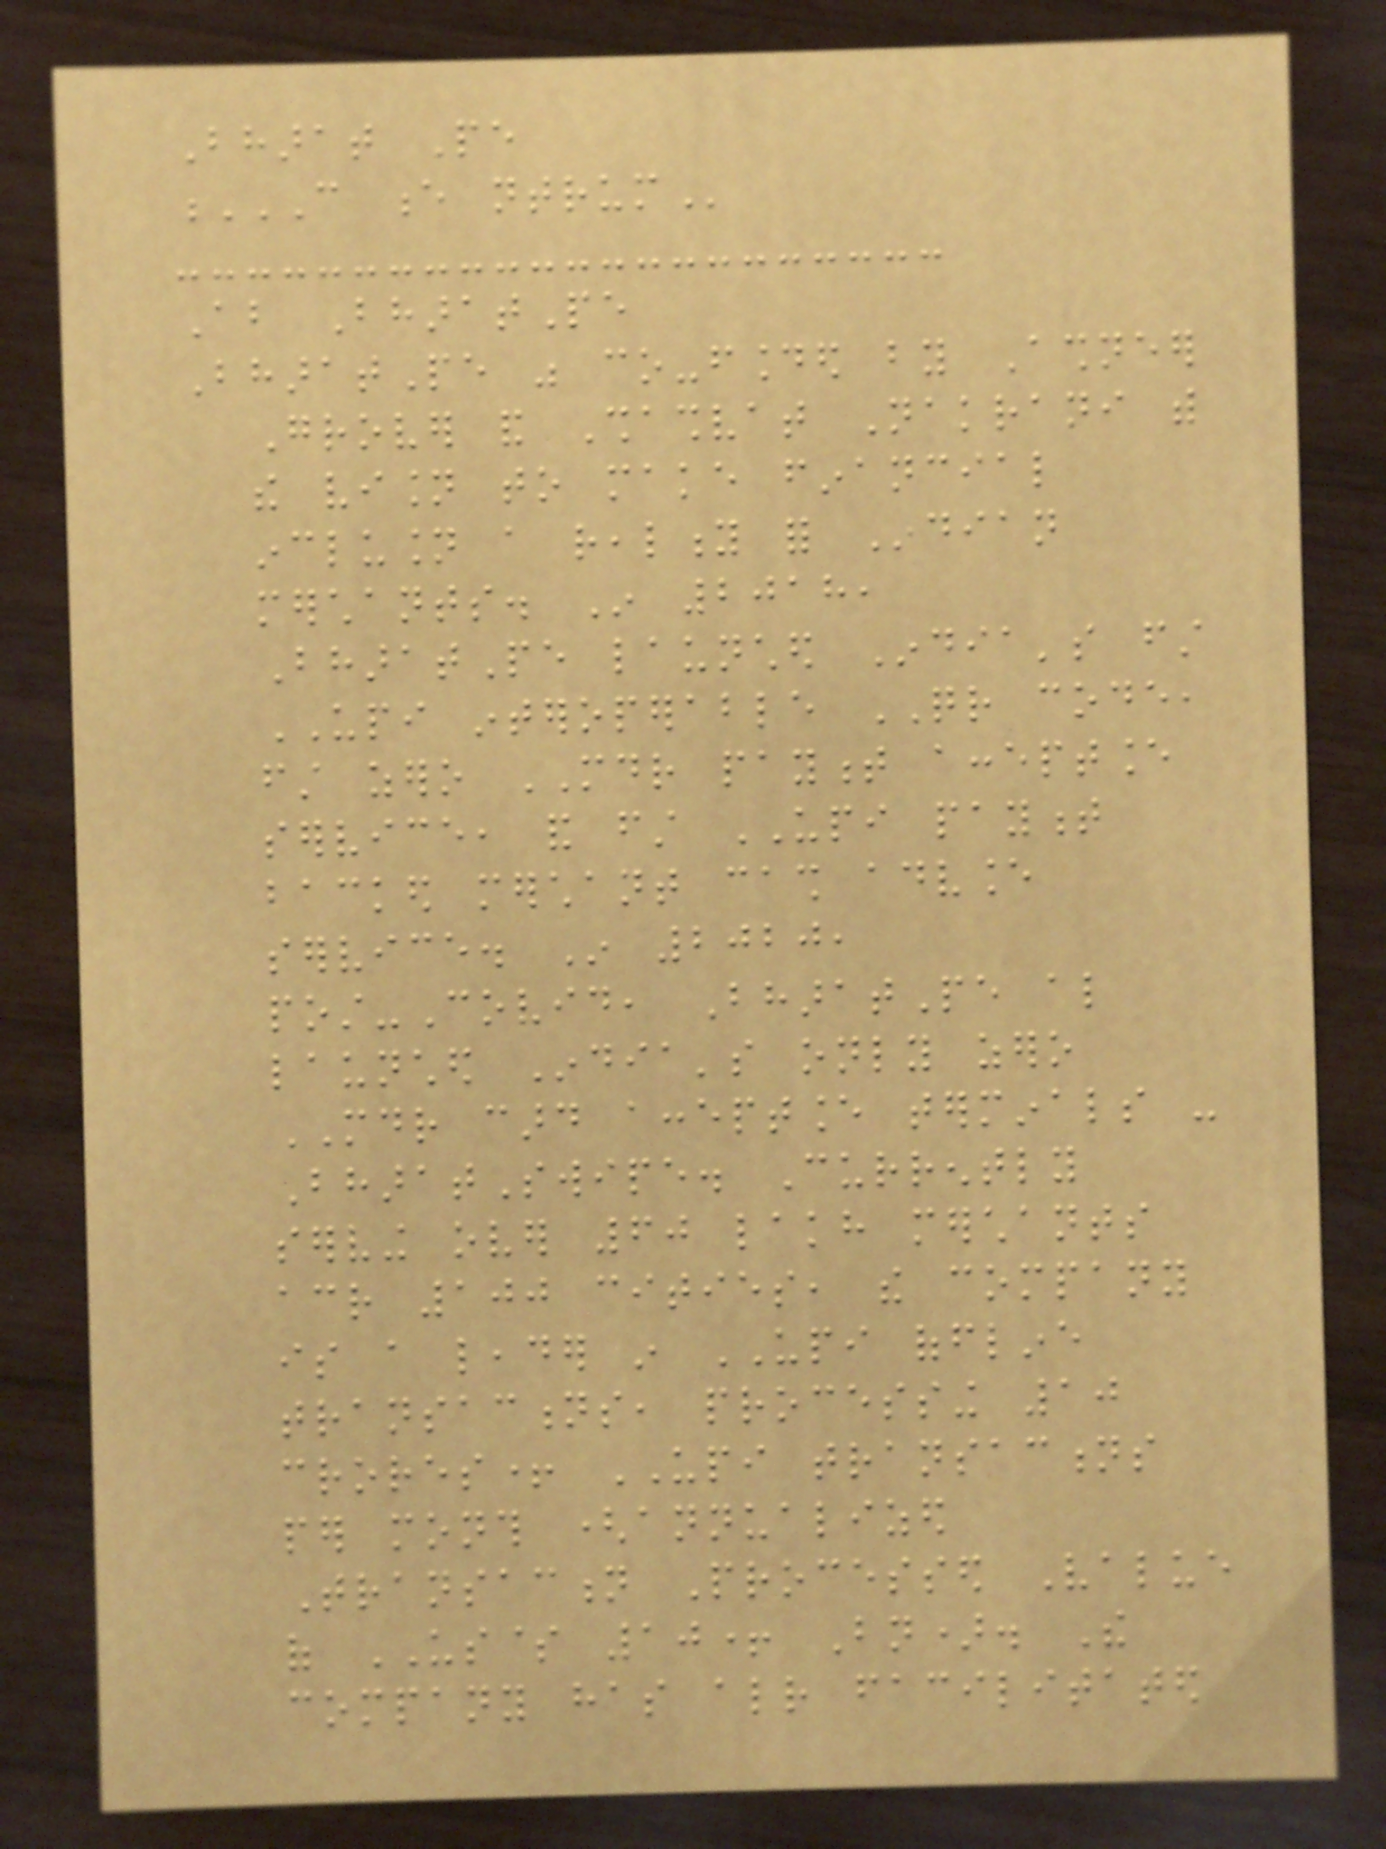Bharat Pe
C E NTRUM
About BharatPe
BharatPe was co-founded by Ashneer
Grover and Shashvat Nakrani with
the vision to make financial
inclusion a reality for Indian
merchants. In 2018,
BharatPe launched India's first
UPI interoperable QR code,
first zero MDR payment acceptance
service, and first UPI payment
backed merchant cash advance
service. In 2020,
post-Covid, BharatPe also
launched India's only zero
MDR card acceptance terminals -
BharatSwipe. Currently
serving over 60 lakh merchants
across 100 cities, the company
is a leader in UPI offline
transactions, processing 10
crores+ UPI transactions
per month (annualized
Transaction Processed Value
of US$ 10+ Bn). The
company has already facilitated
